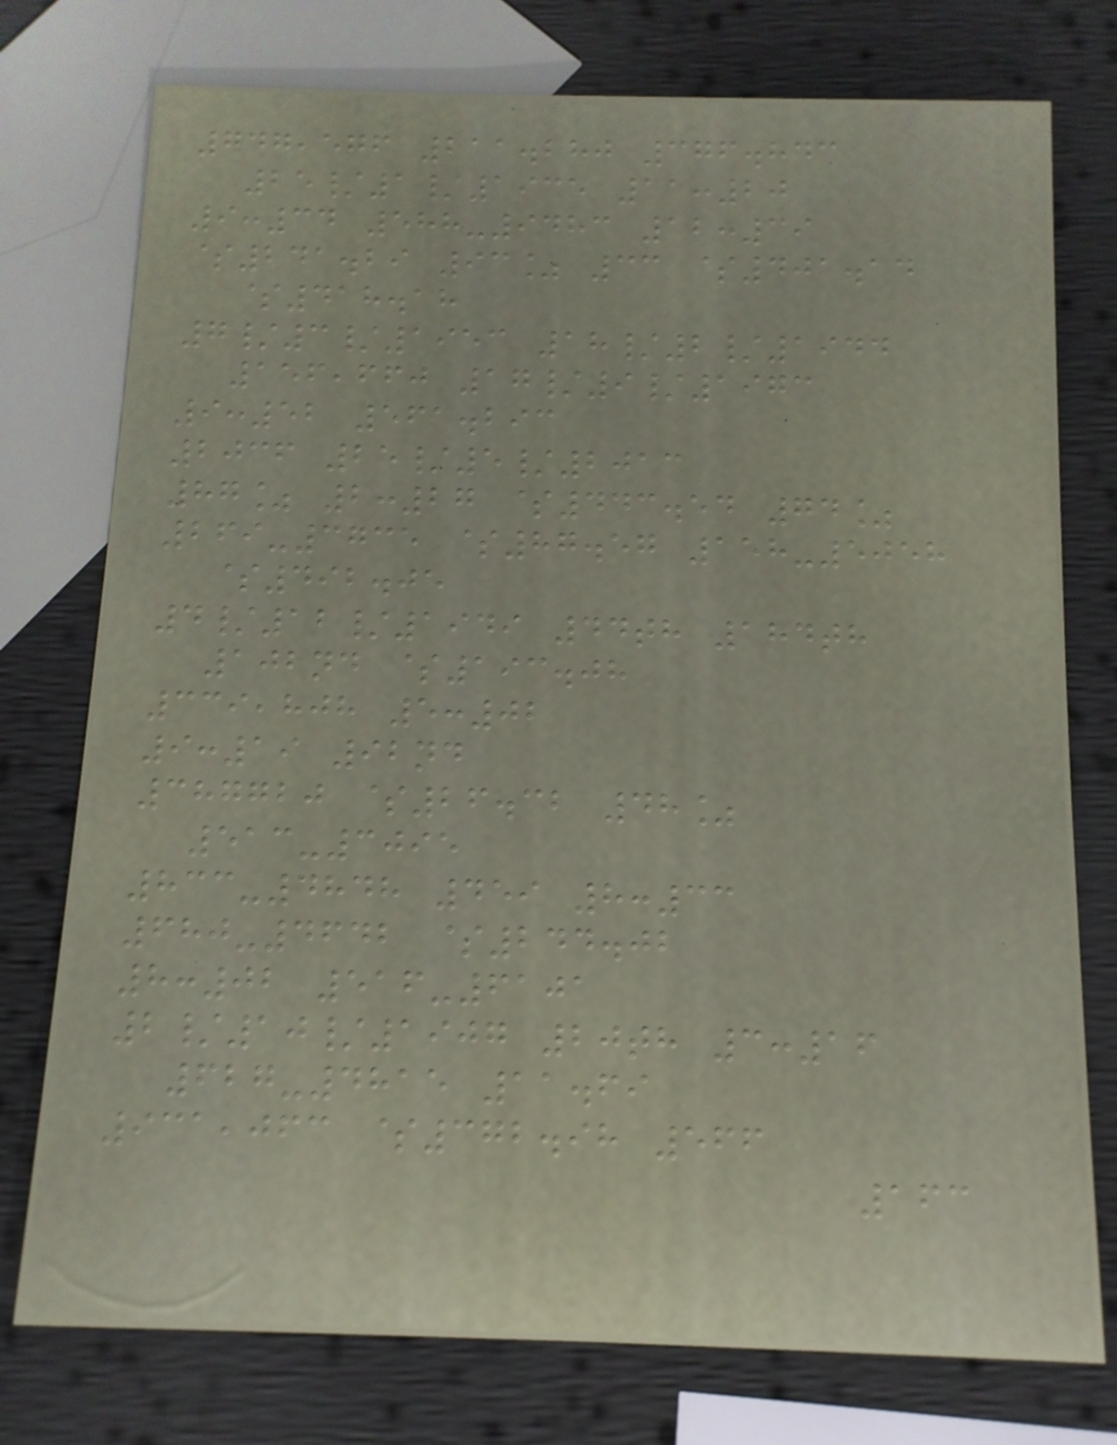747,576 211.280 376.843
25/1/1935 11:20
9:34 588-9483 12:39
$241.29 93% 33 $401.14
$418.18
7/3/1953 18/2/1944
156,660 17/9/1973
9:52 561.293
2036 25/5/2013
87% 2:27 $443.54 74%
269-3735 $87.57 158-5058
$492.05
4/12/1949 44th 184th
102nd $193.08
339,808 5:02
9:19 92nd
387720 $26.32 48%
513-3095
833-4848 459 8:33
680-4642 $244.02
8:02 516-6101
2/10/1907 20th 3:16
627-4815 11.69
931,063 $372.98 566
163
